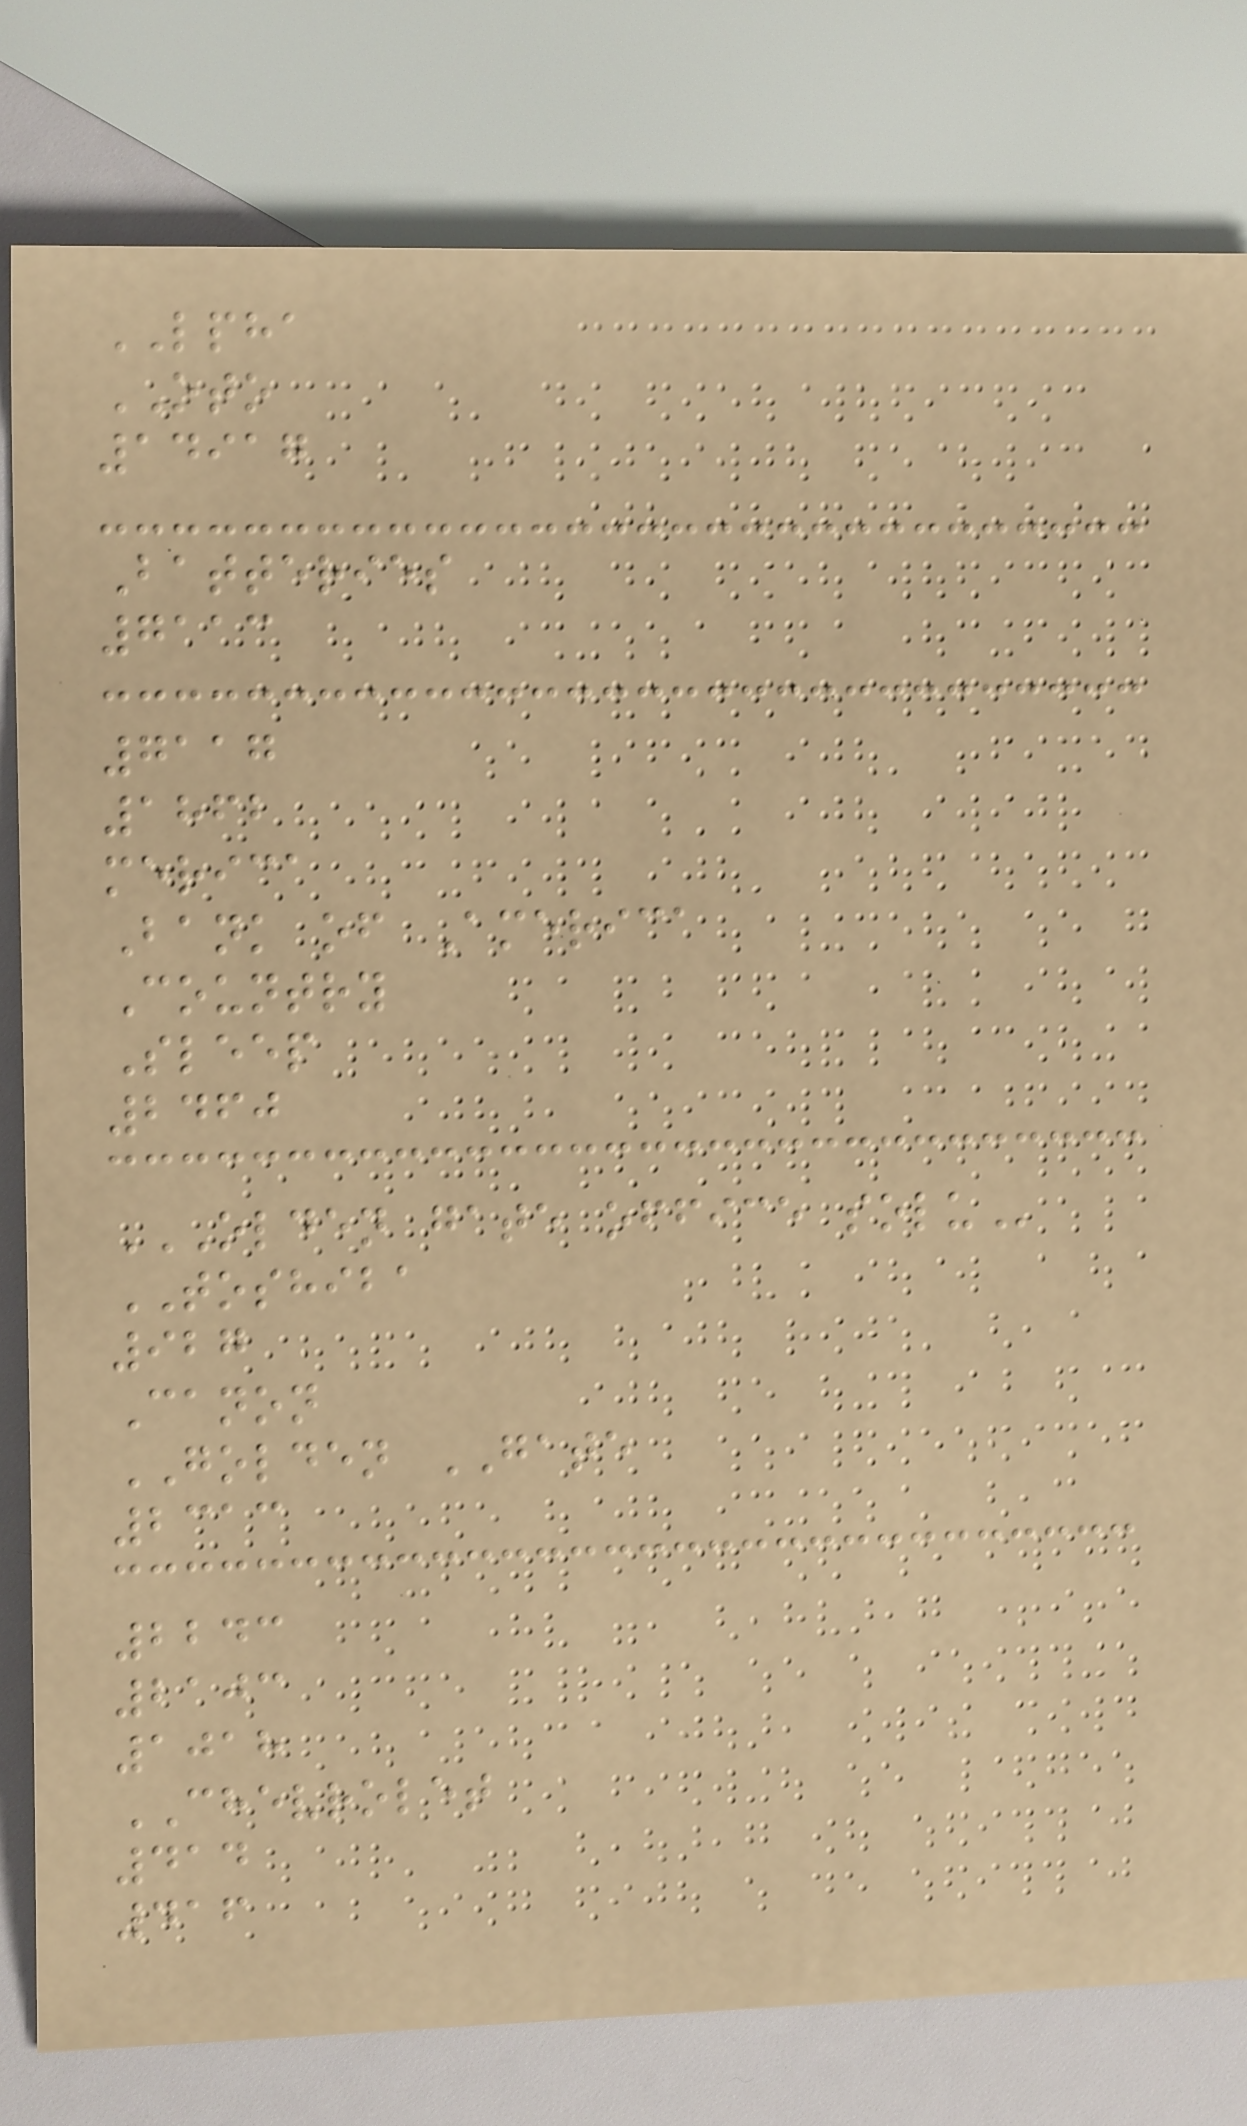LPHA
OTO
14917
Batteries
7113
7117
1862
merica
Bank of America
Country
Sleep
2460
OLDEN GATE OFFICE SOLU
TOSHIBA
927
Canon
GOLDEN GATE
2313
2243
2103
1018
CHEVROLET
414
416
